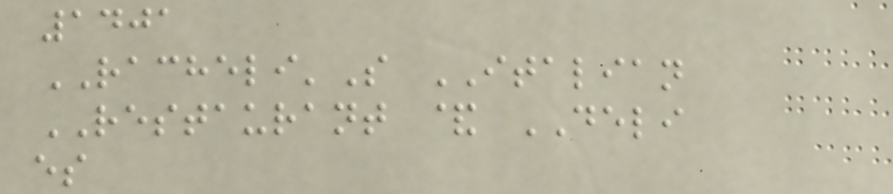1401
RACHELI'S ITALIAN
RESTAURANT & DELI
es
